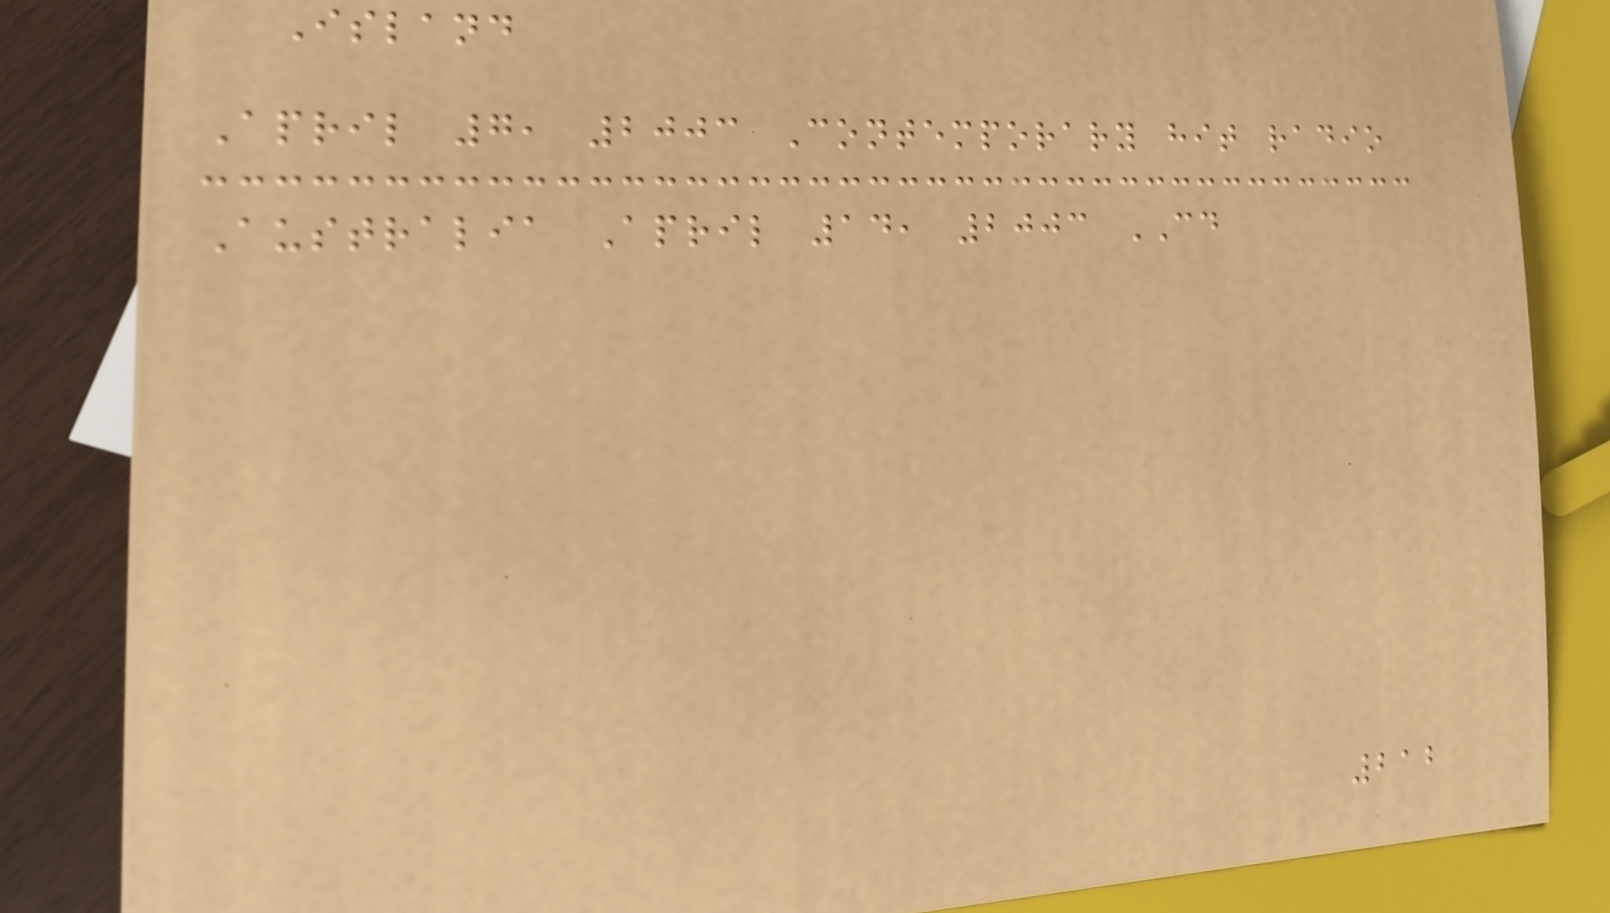Island
April 7, 2003 Contemporary hit radio
Australia April 14, 2003 CD
212
